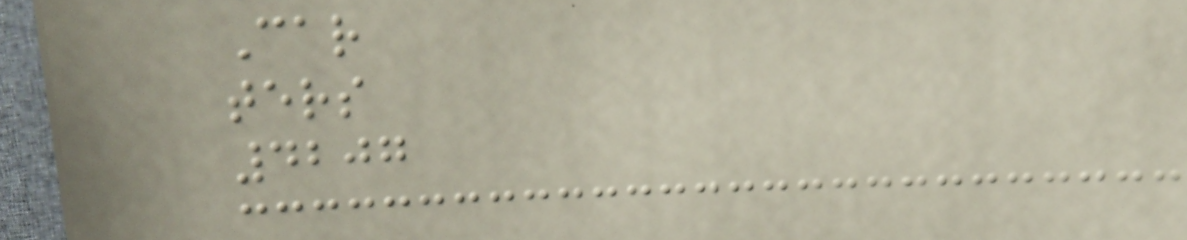Car
ters
4207
